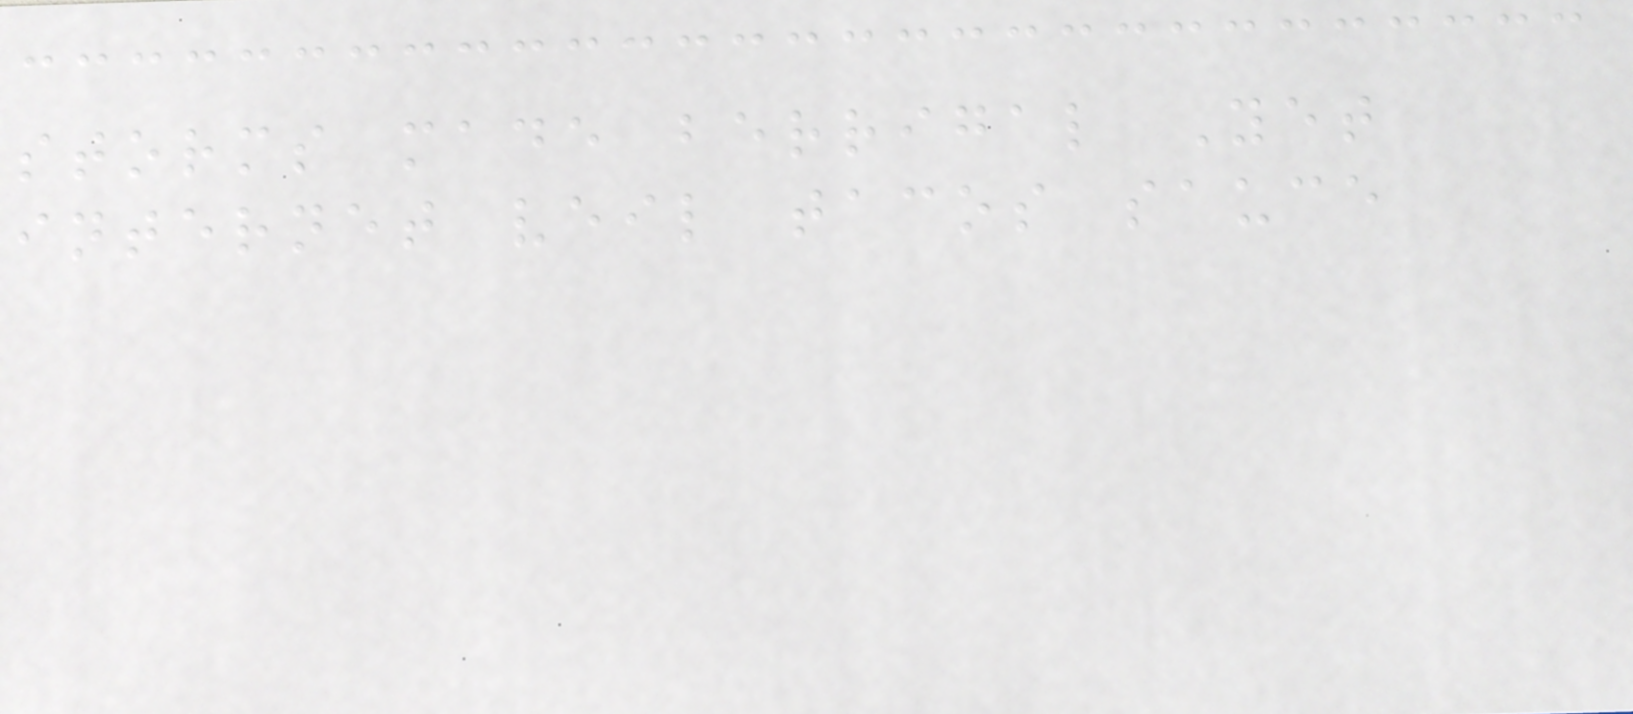storms made berrigal Yet
internet veil tacos sauce
